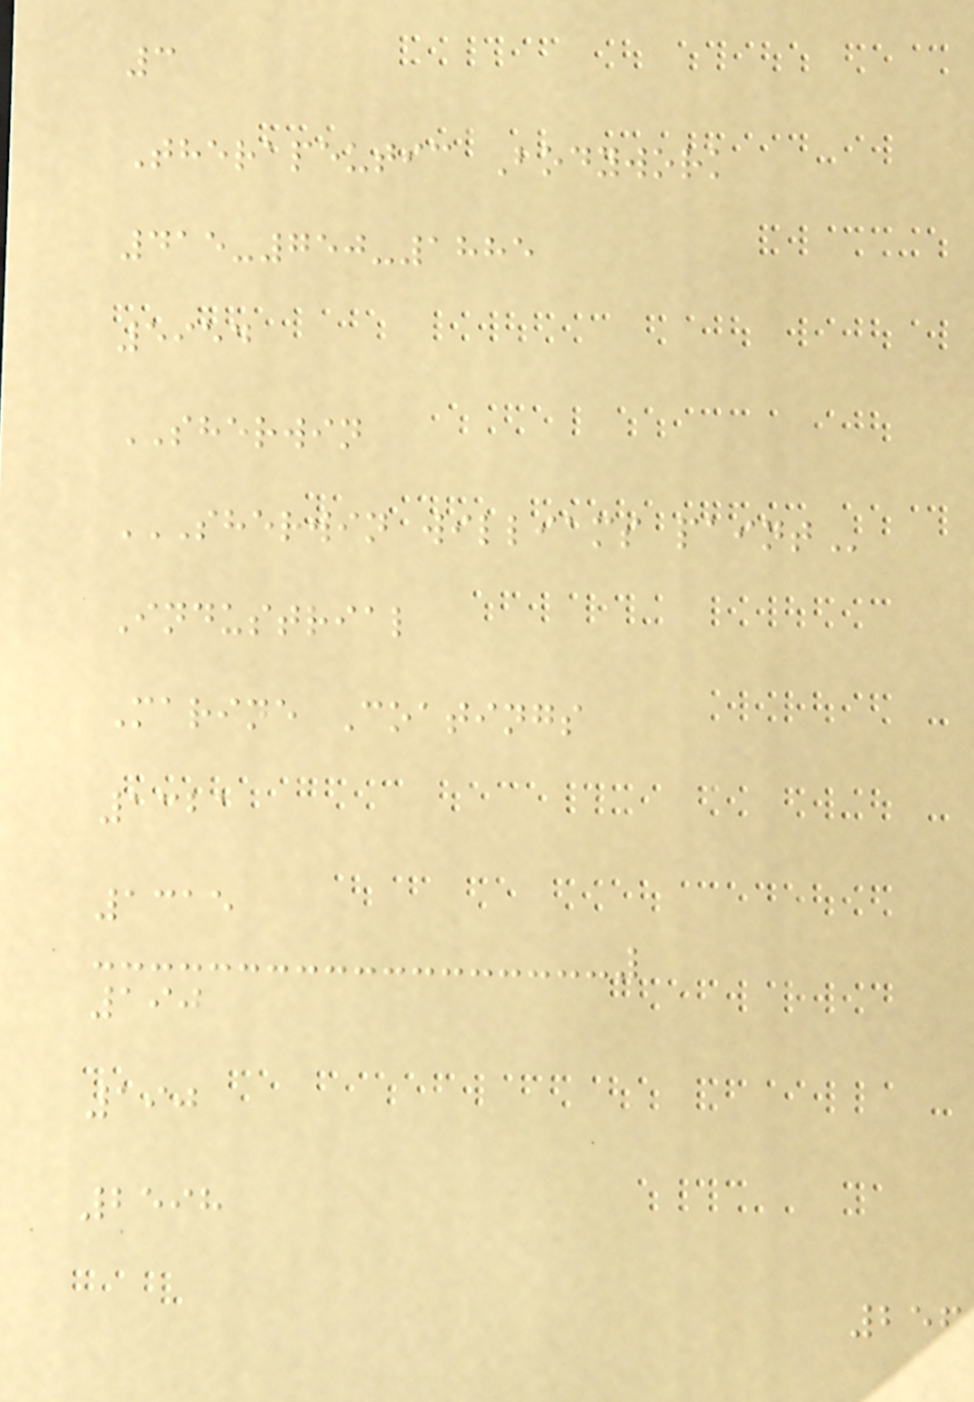3
Therapeutic Bodywork
415-750-1885
5954
SHERWIN
SHERWIN WILLIAMS PAINT
Industrial
Marine Coatings
1321
1315
190
190
2598
256
